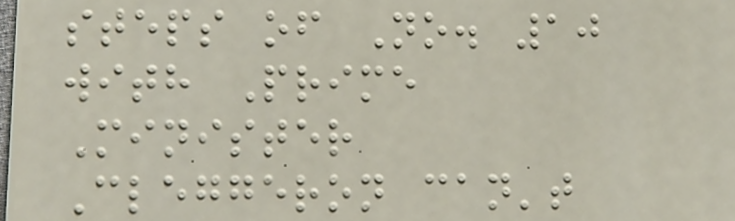steps of No. 10
with Prime
Minister
Cleggeron can't
